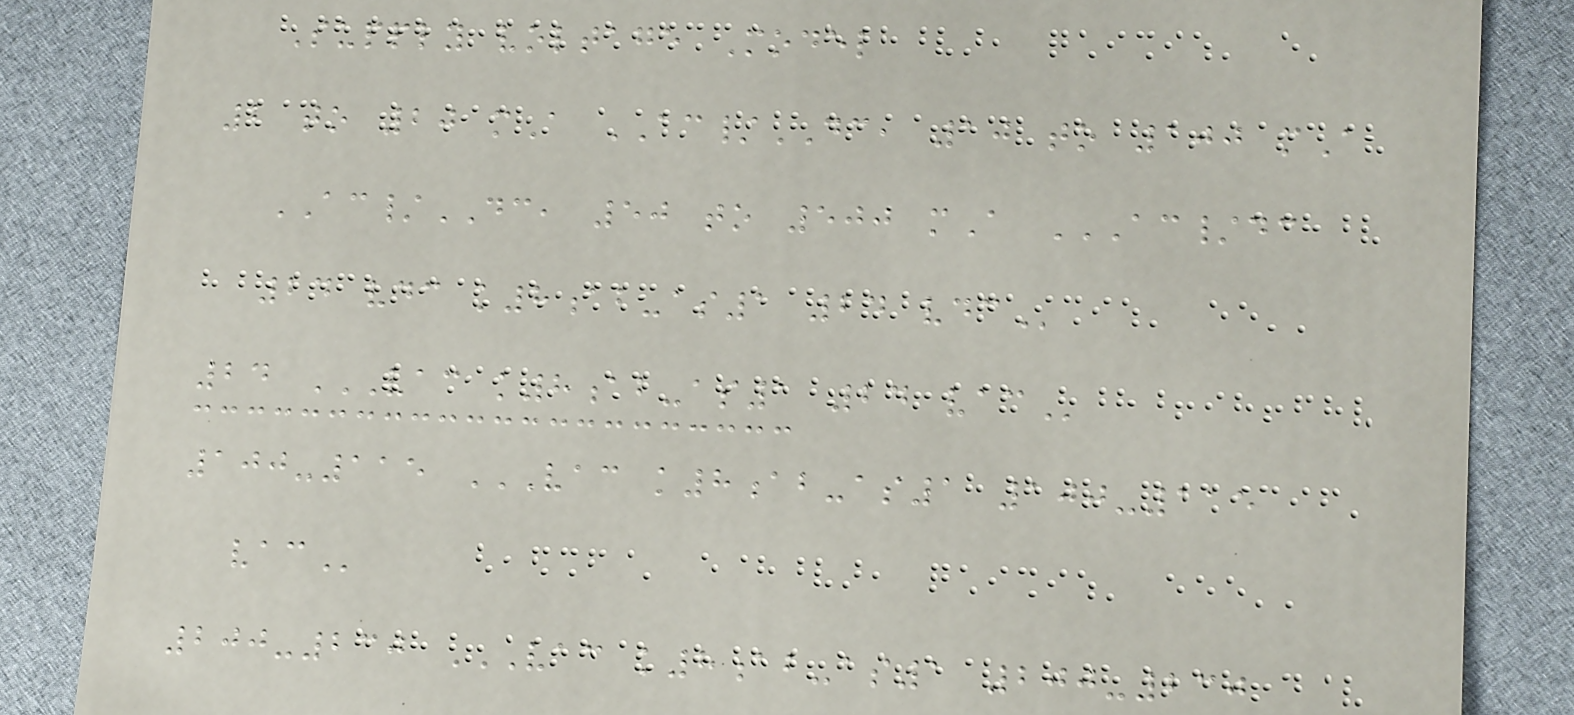Supply voltage Model
2 to 20 mA AC/DC, 10 to 100 mA
AC/DC, 50 to 500 mA AC/DC
24 VDC K8AB-AS1 24 VDC
24 VAC K8AB-AS1 24 VAC
100-115 VAC K8AB-AS1 100-115
VAC
200-230 VAC K8AB-AS1 200-230
